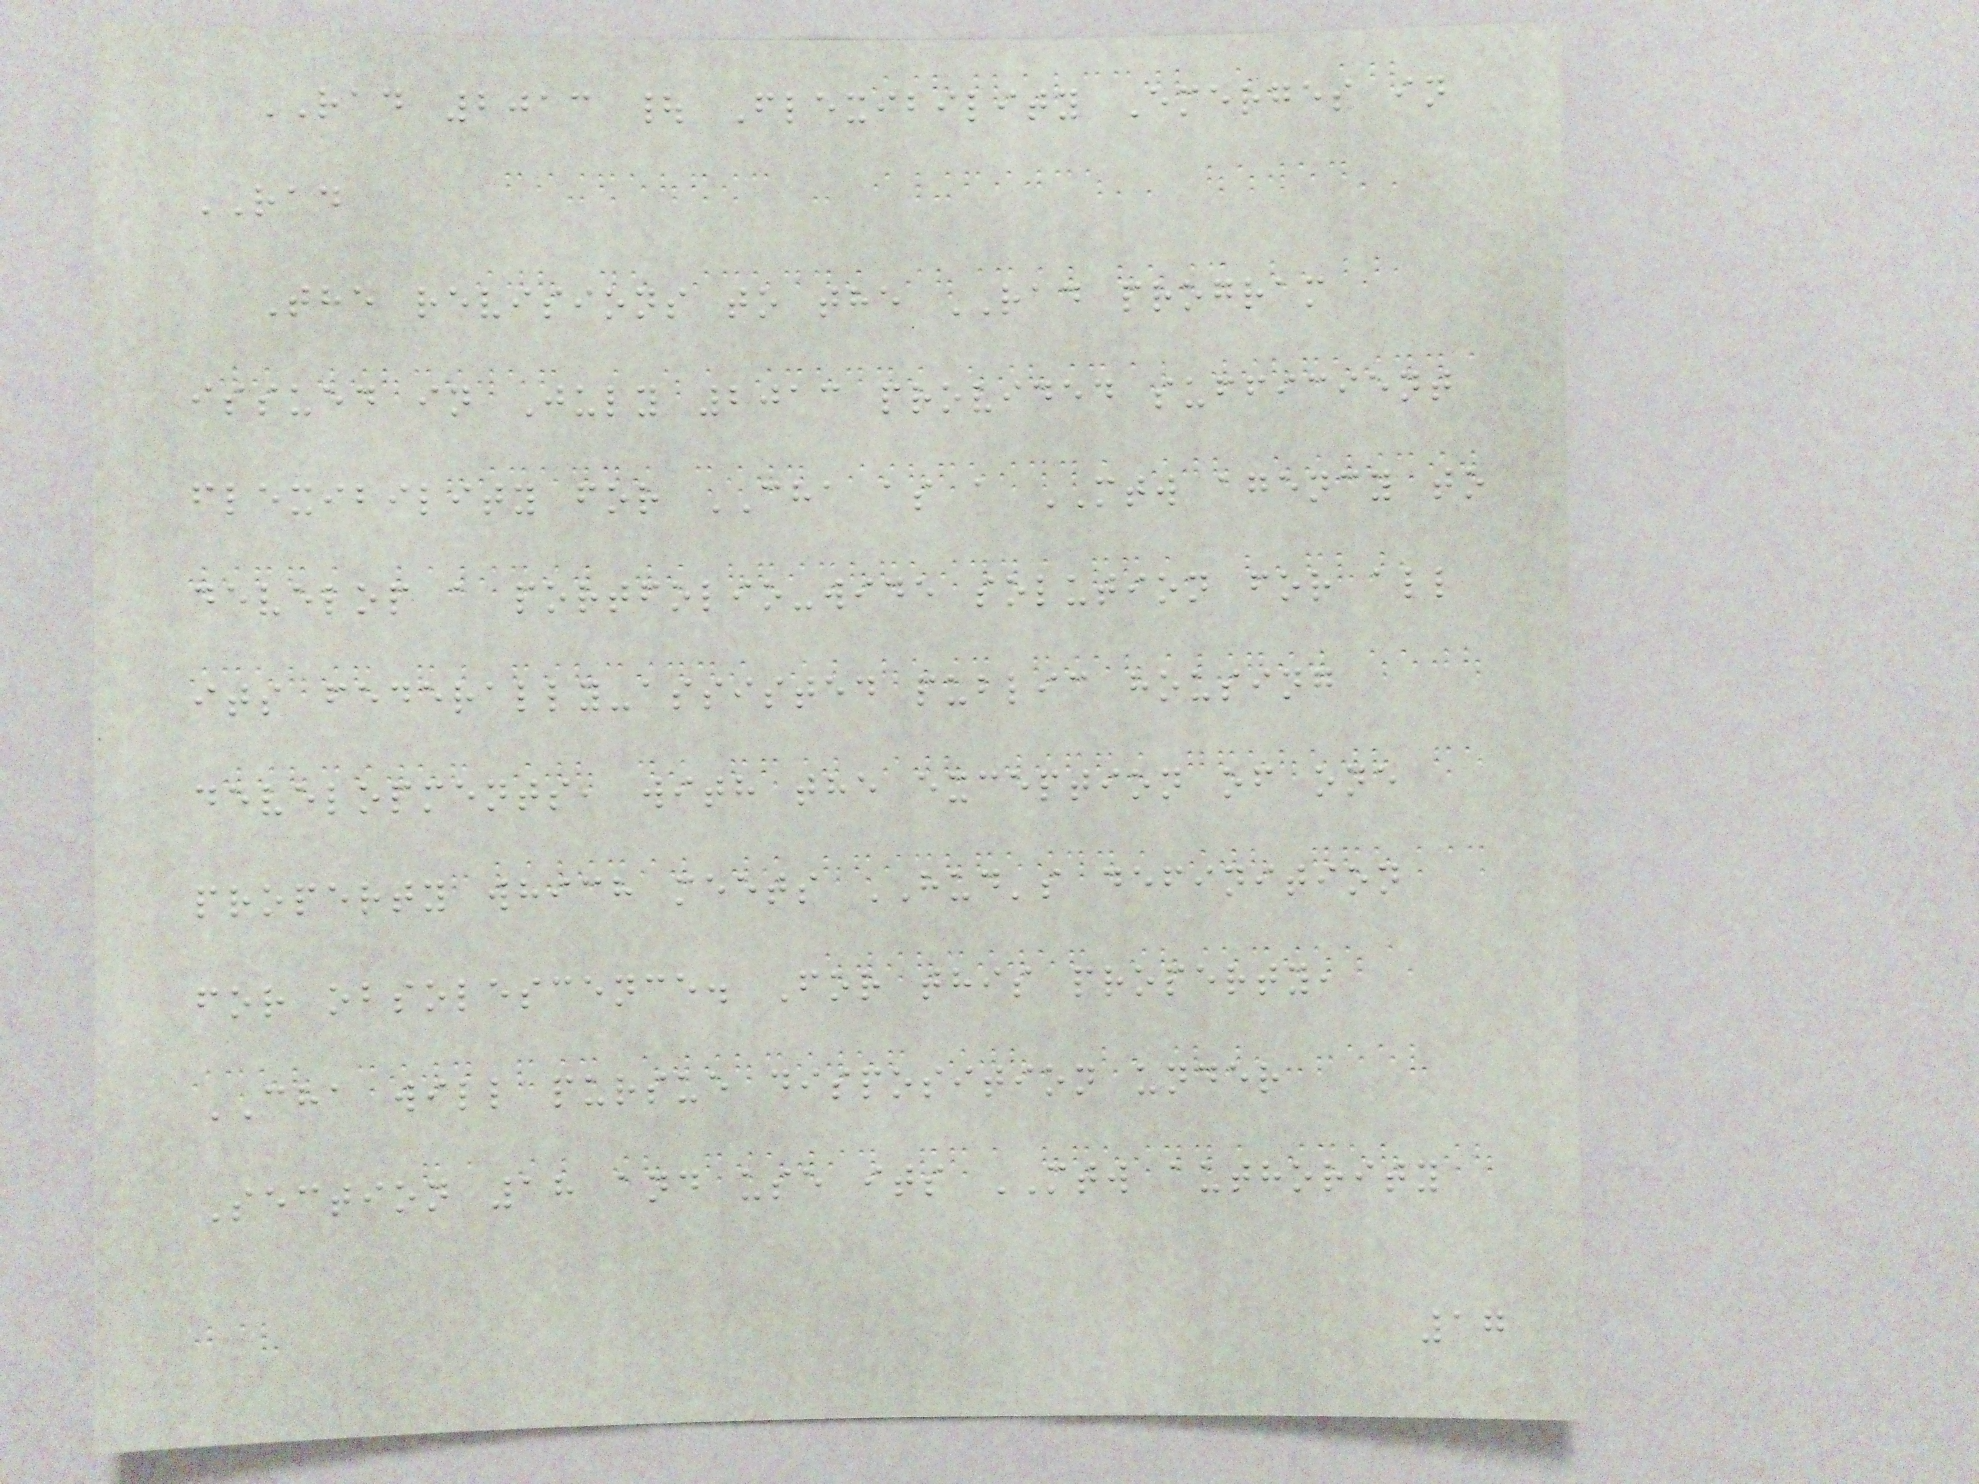RAD 2013 | Flexibility Emerges in
RAD
The revisions to the RAD program
issued in July 2013 provided sufficient
flexibility for CHA as a MTW agency to
develop a portfolio-wide solution for all
its federally-assisted public housing
developments, with the exception of one
property which meets HUD's definition
for obsolescence. For this property,
CHA will pursue disposition under
Section 18 and use its MTW authority
17
